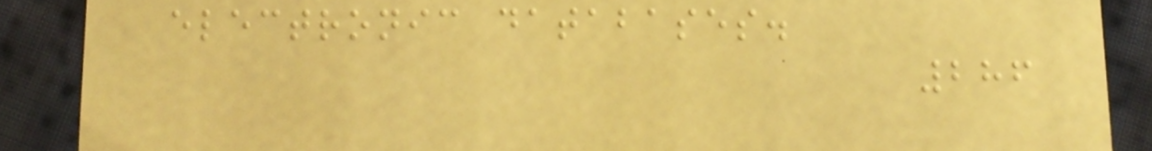electronic databases.
286
